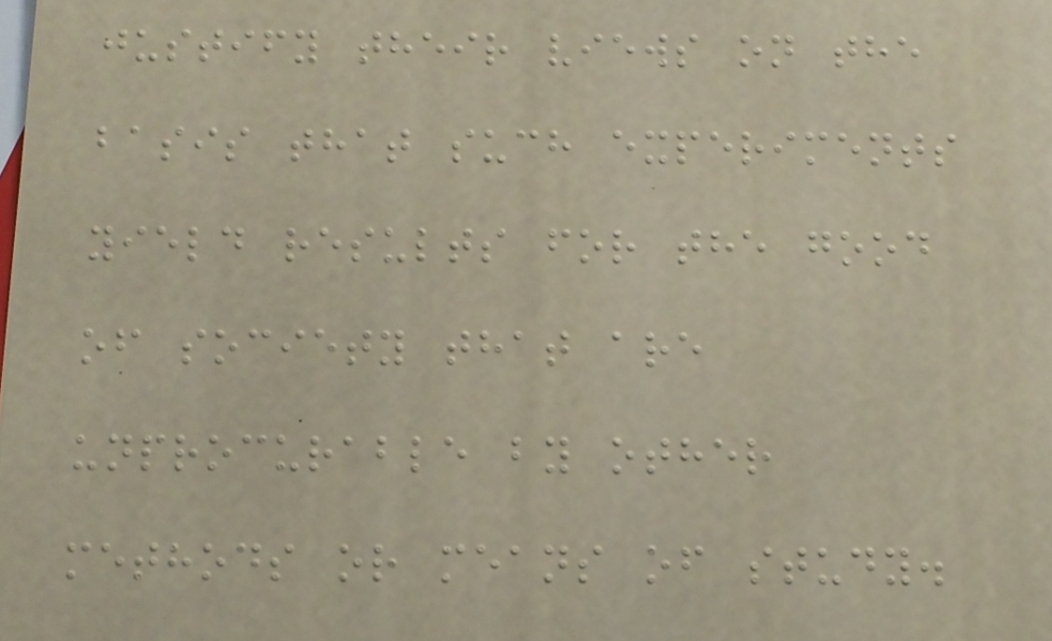justify their views on the
basis that such experiments
yield results for the good
of society that are
unprocurable by other
methods or means of study.
